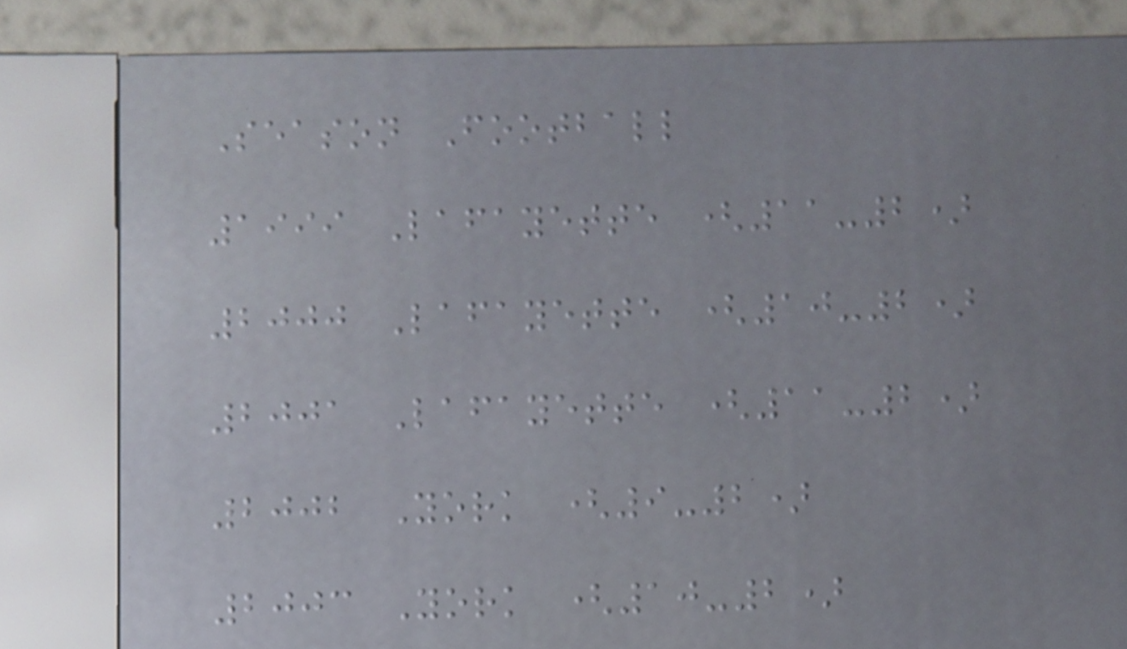Season Football
1999 Lafayette (11-2)
2000 Lafayette (10-2)
2001 Lafayette (11-2)
2002 York (9-2)
2003 York (10-2)
